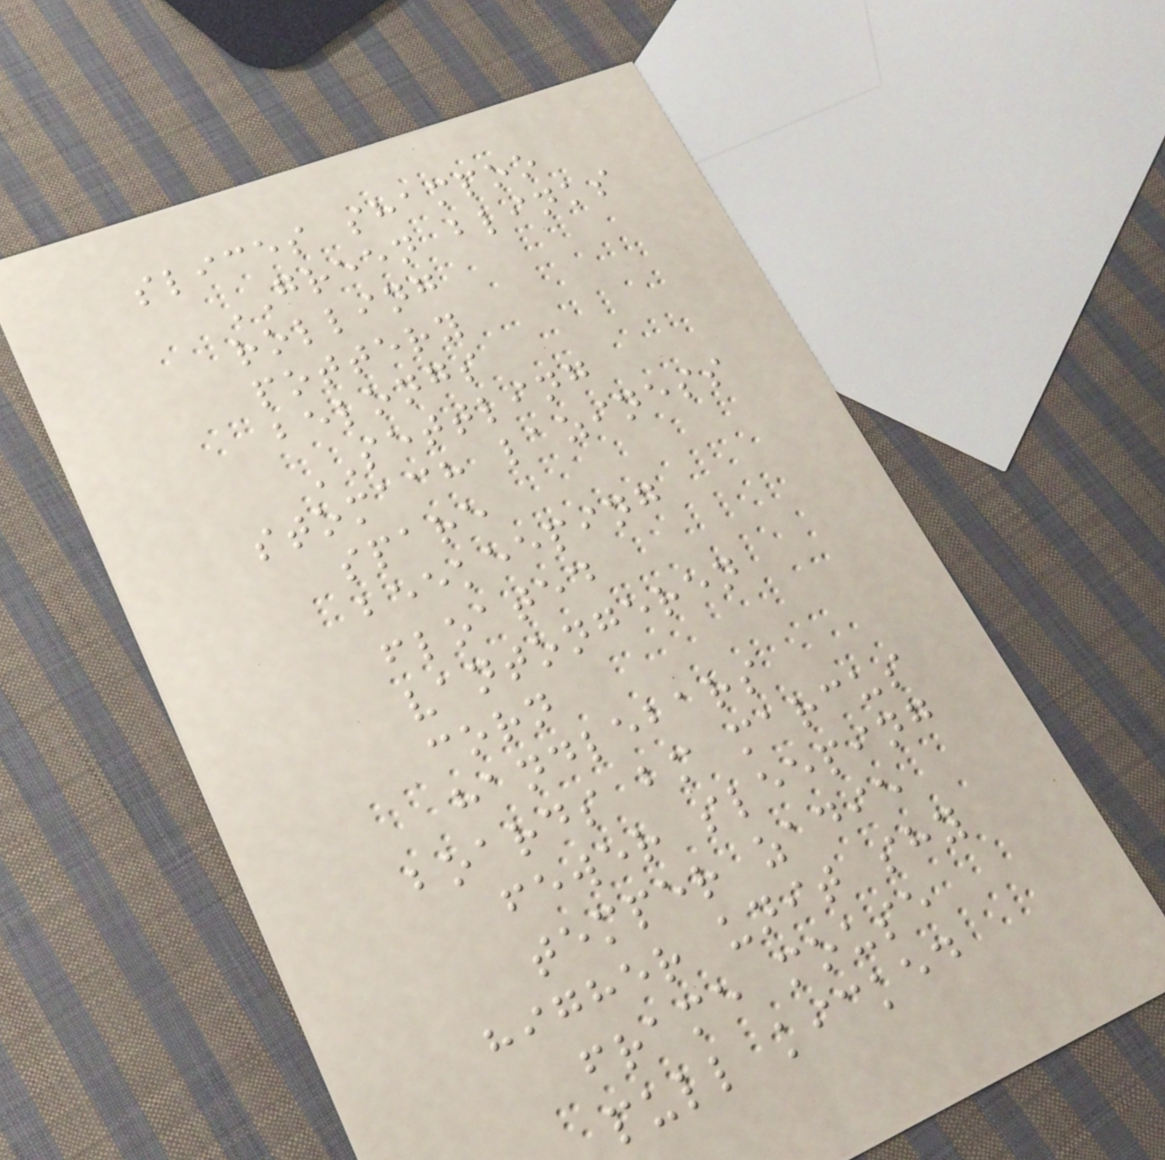slices shampoo
GREEN blinks
rolling
pottery
belongs
SETTLING
stomach laziness
spare
beekeeping
floated
vantongeren
corn
handlebars
boards bm marcus
fewer sleeping
temper zadie
higher unit shy
frame mouse
pull kicked
